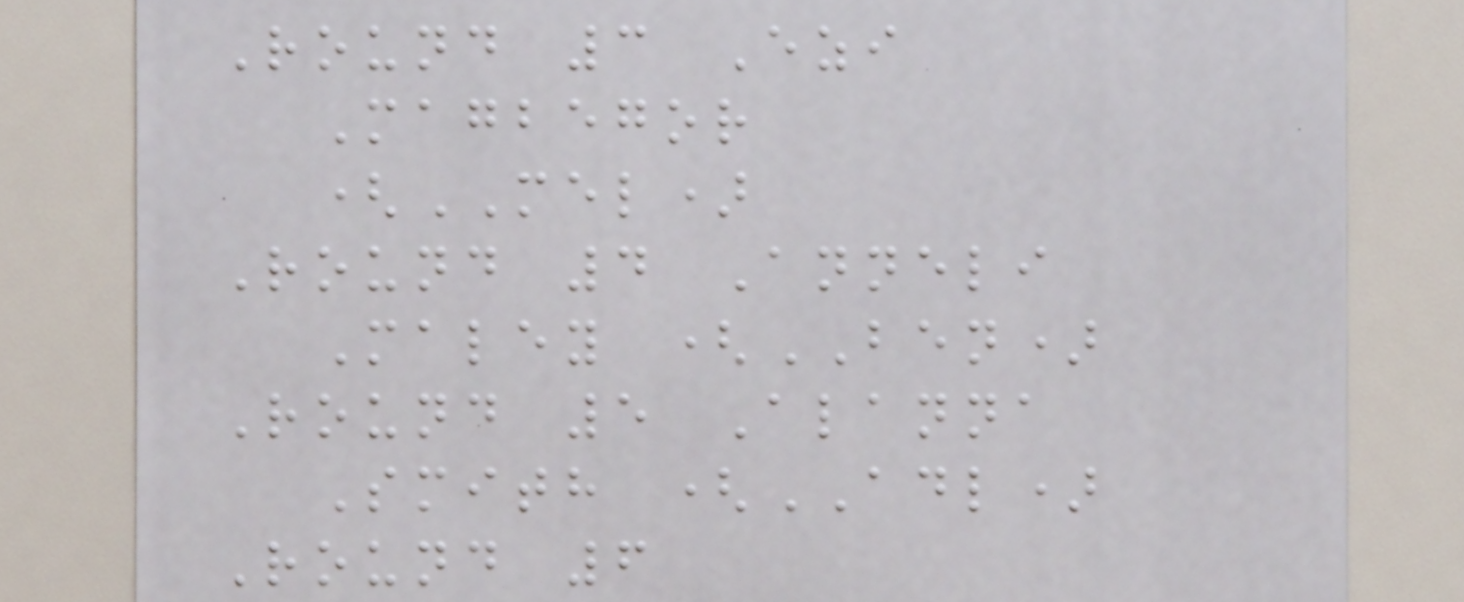Round 3 Ezi
Magbegor
(MEL)
Round 4 Anneli
Maley (BEN)
Round 5 Alanna
Smith (ADL)
Round 6
